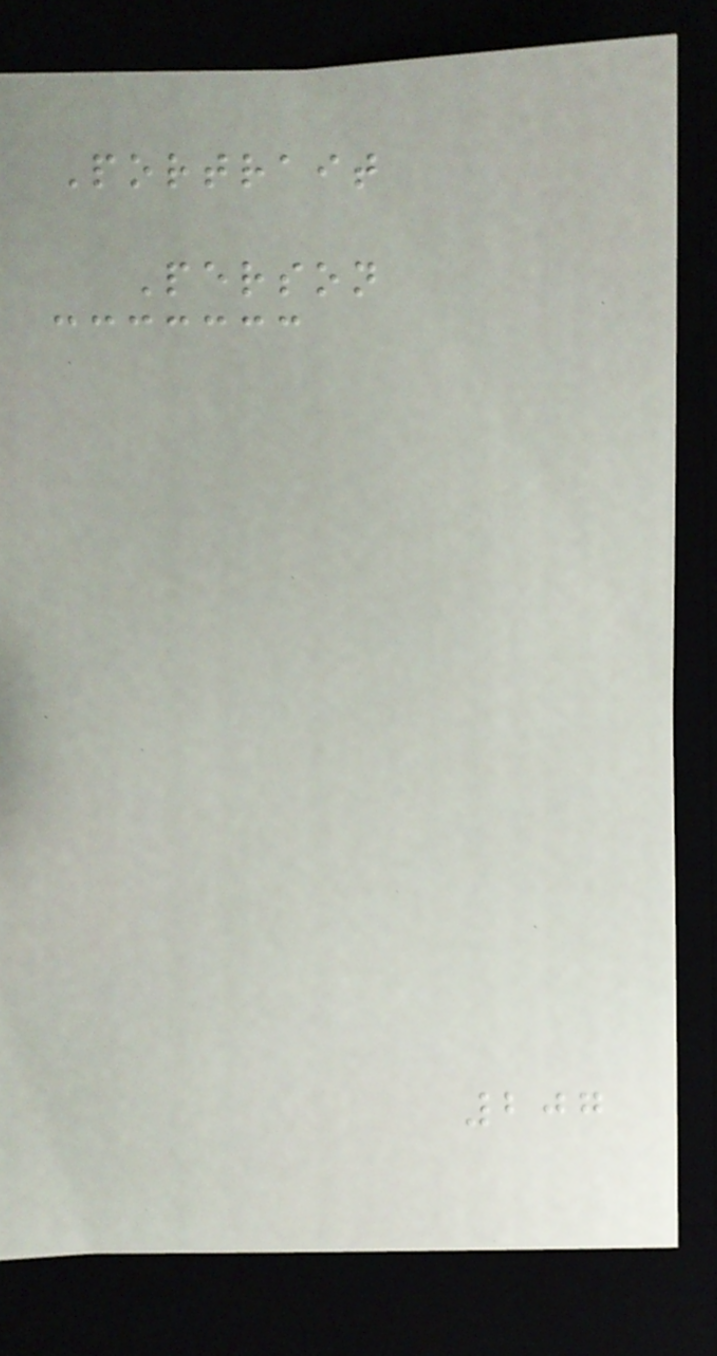Portrait
Person
207
